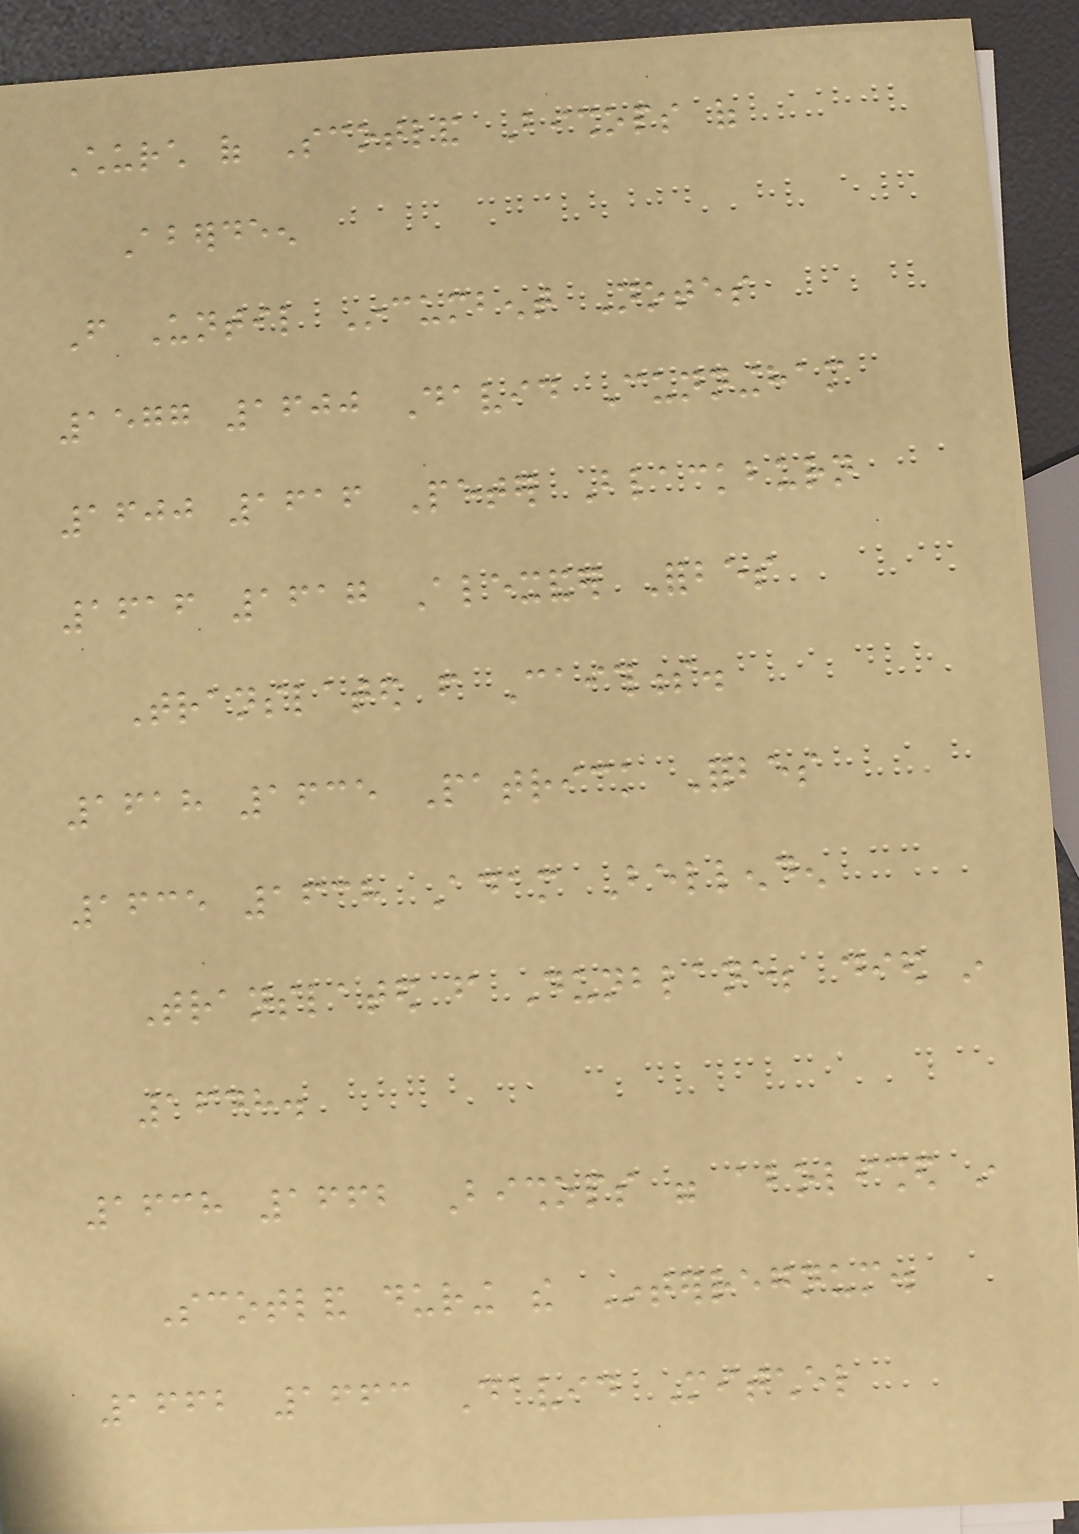Church of Scotland Bishops of
Aberdeen
From Until Incumbent Notes
1577 1600 David Cunningham
1600 1616 Peter Blackburn
1616 1617 Alexander Forbes
Translated from Caithness.
1618 1635 Patrick Forbes
1635 1638 Adam Bellenden
Translated from Dunblane; died in
1648.
1638 1662 Bishops were abolished in
Scotland during the Interregnum.
1662 1663 David Mitchel
